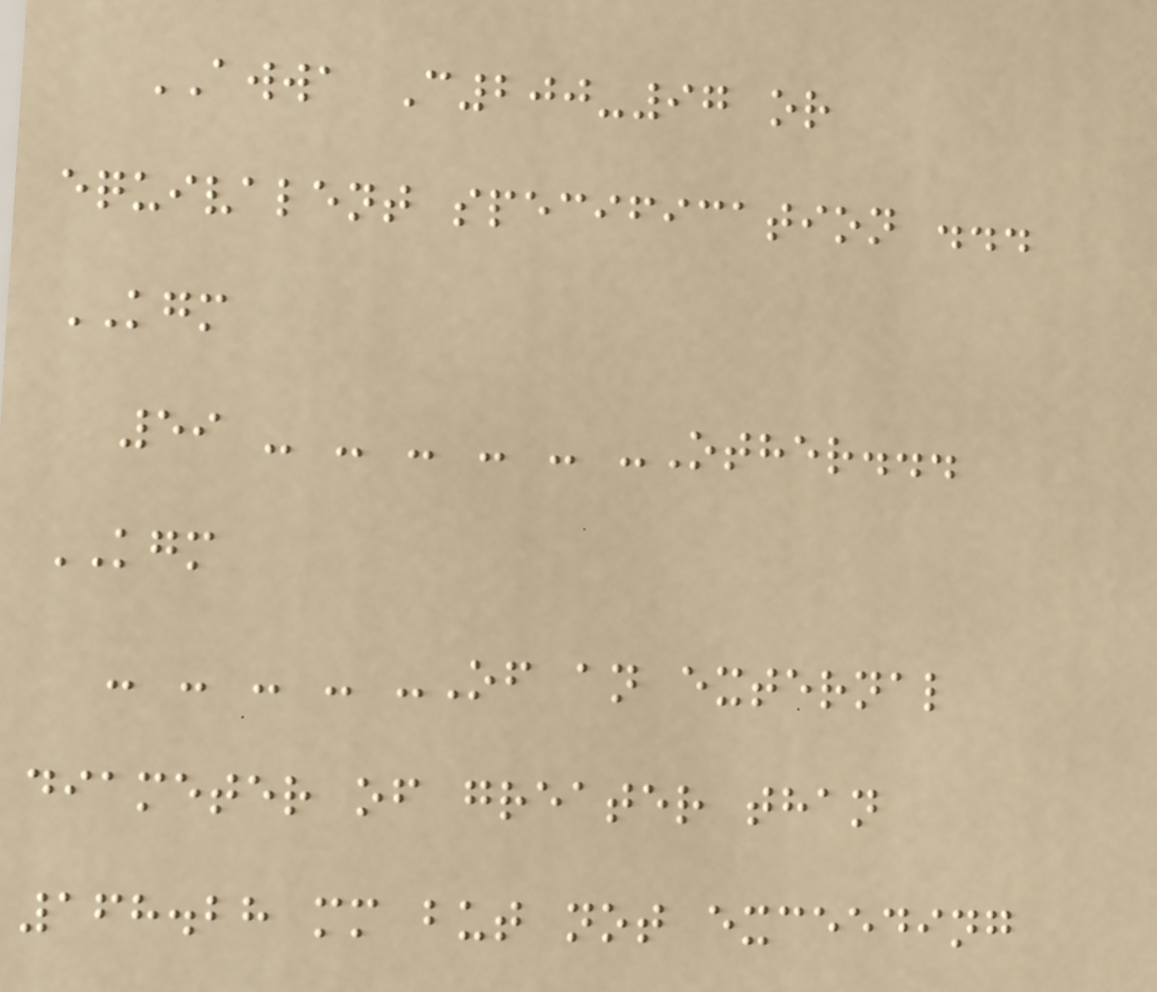AWWA C200-97 or
equivalent specification ...
KGM
59 - - - - - -Other...
KGM
- - - - -Of an external
diameter of greater than
168.28 mm but not exceeding
